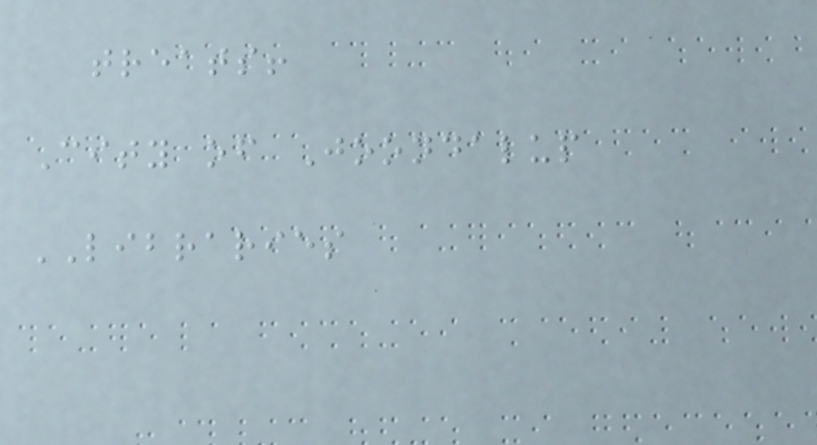treats!
City of Joondalup
LIBRARIES
